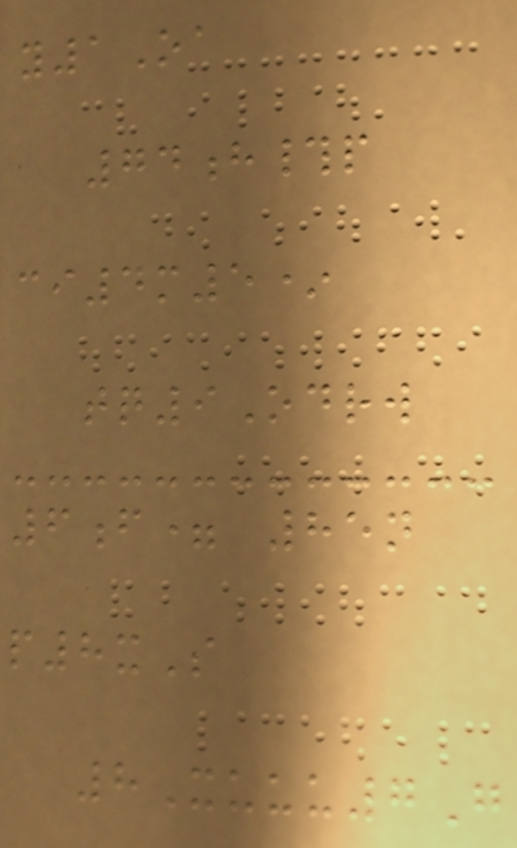y1Oa
74h#p
ci4m5*
tq9Odrw
6f= 85n
p8xS
8Xuuu7G
